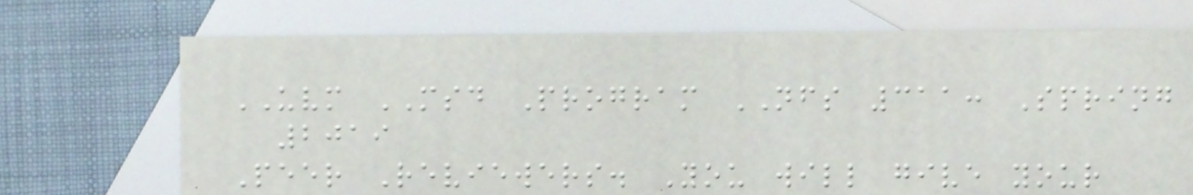UVM MSD Program NFS 311: Spring
2019
Peer Reviewers. You will give your
